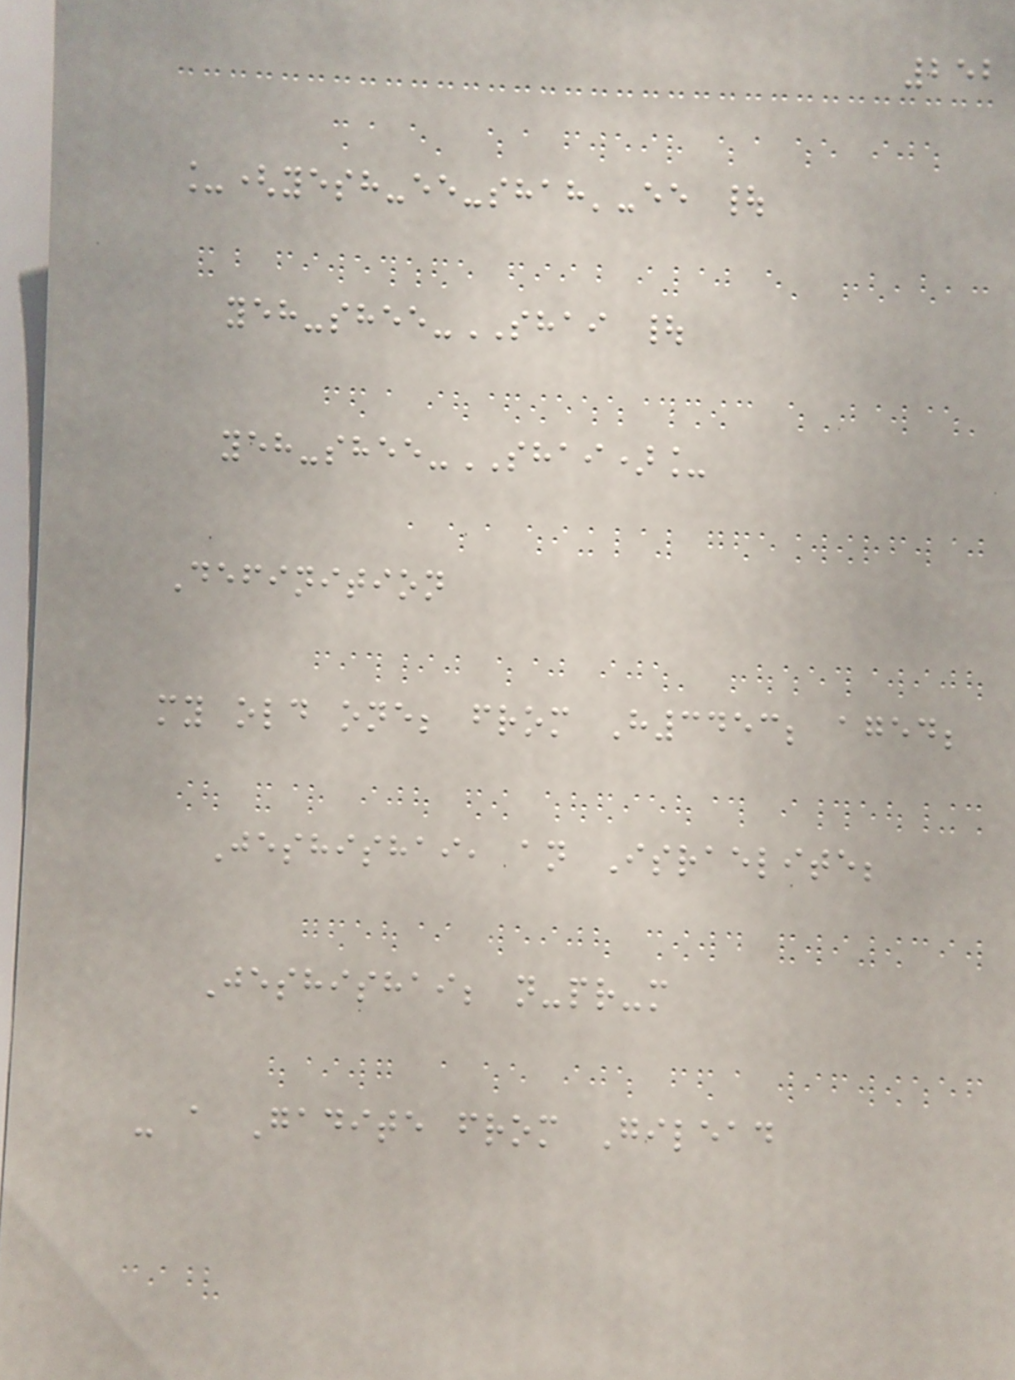252
_(yesh-ee-shah'-ee |
yeh-shee-SHAI |
yeh-shee-SHAI)_
Definition
my old one; from H3453; aged;
Jeshishai, an Israelite;
Jeshishai; n-pr-m
- a Gadite from Gilead
